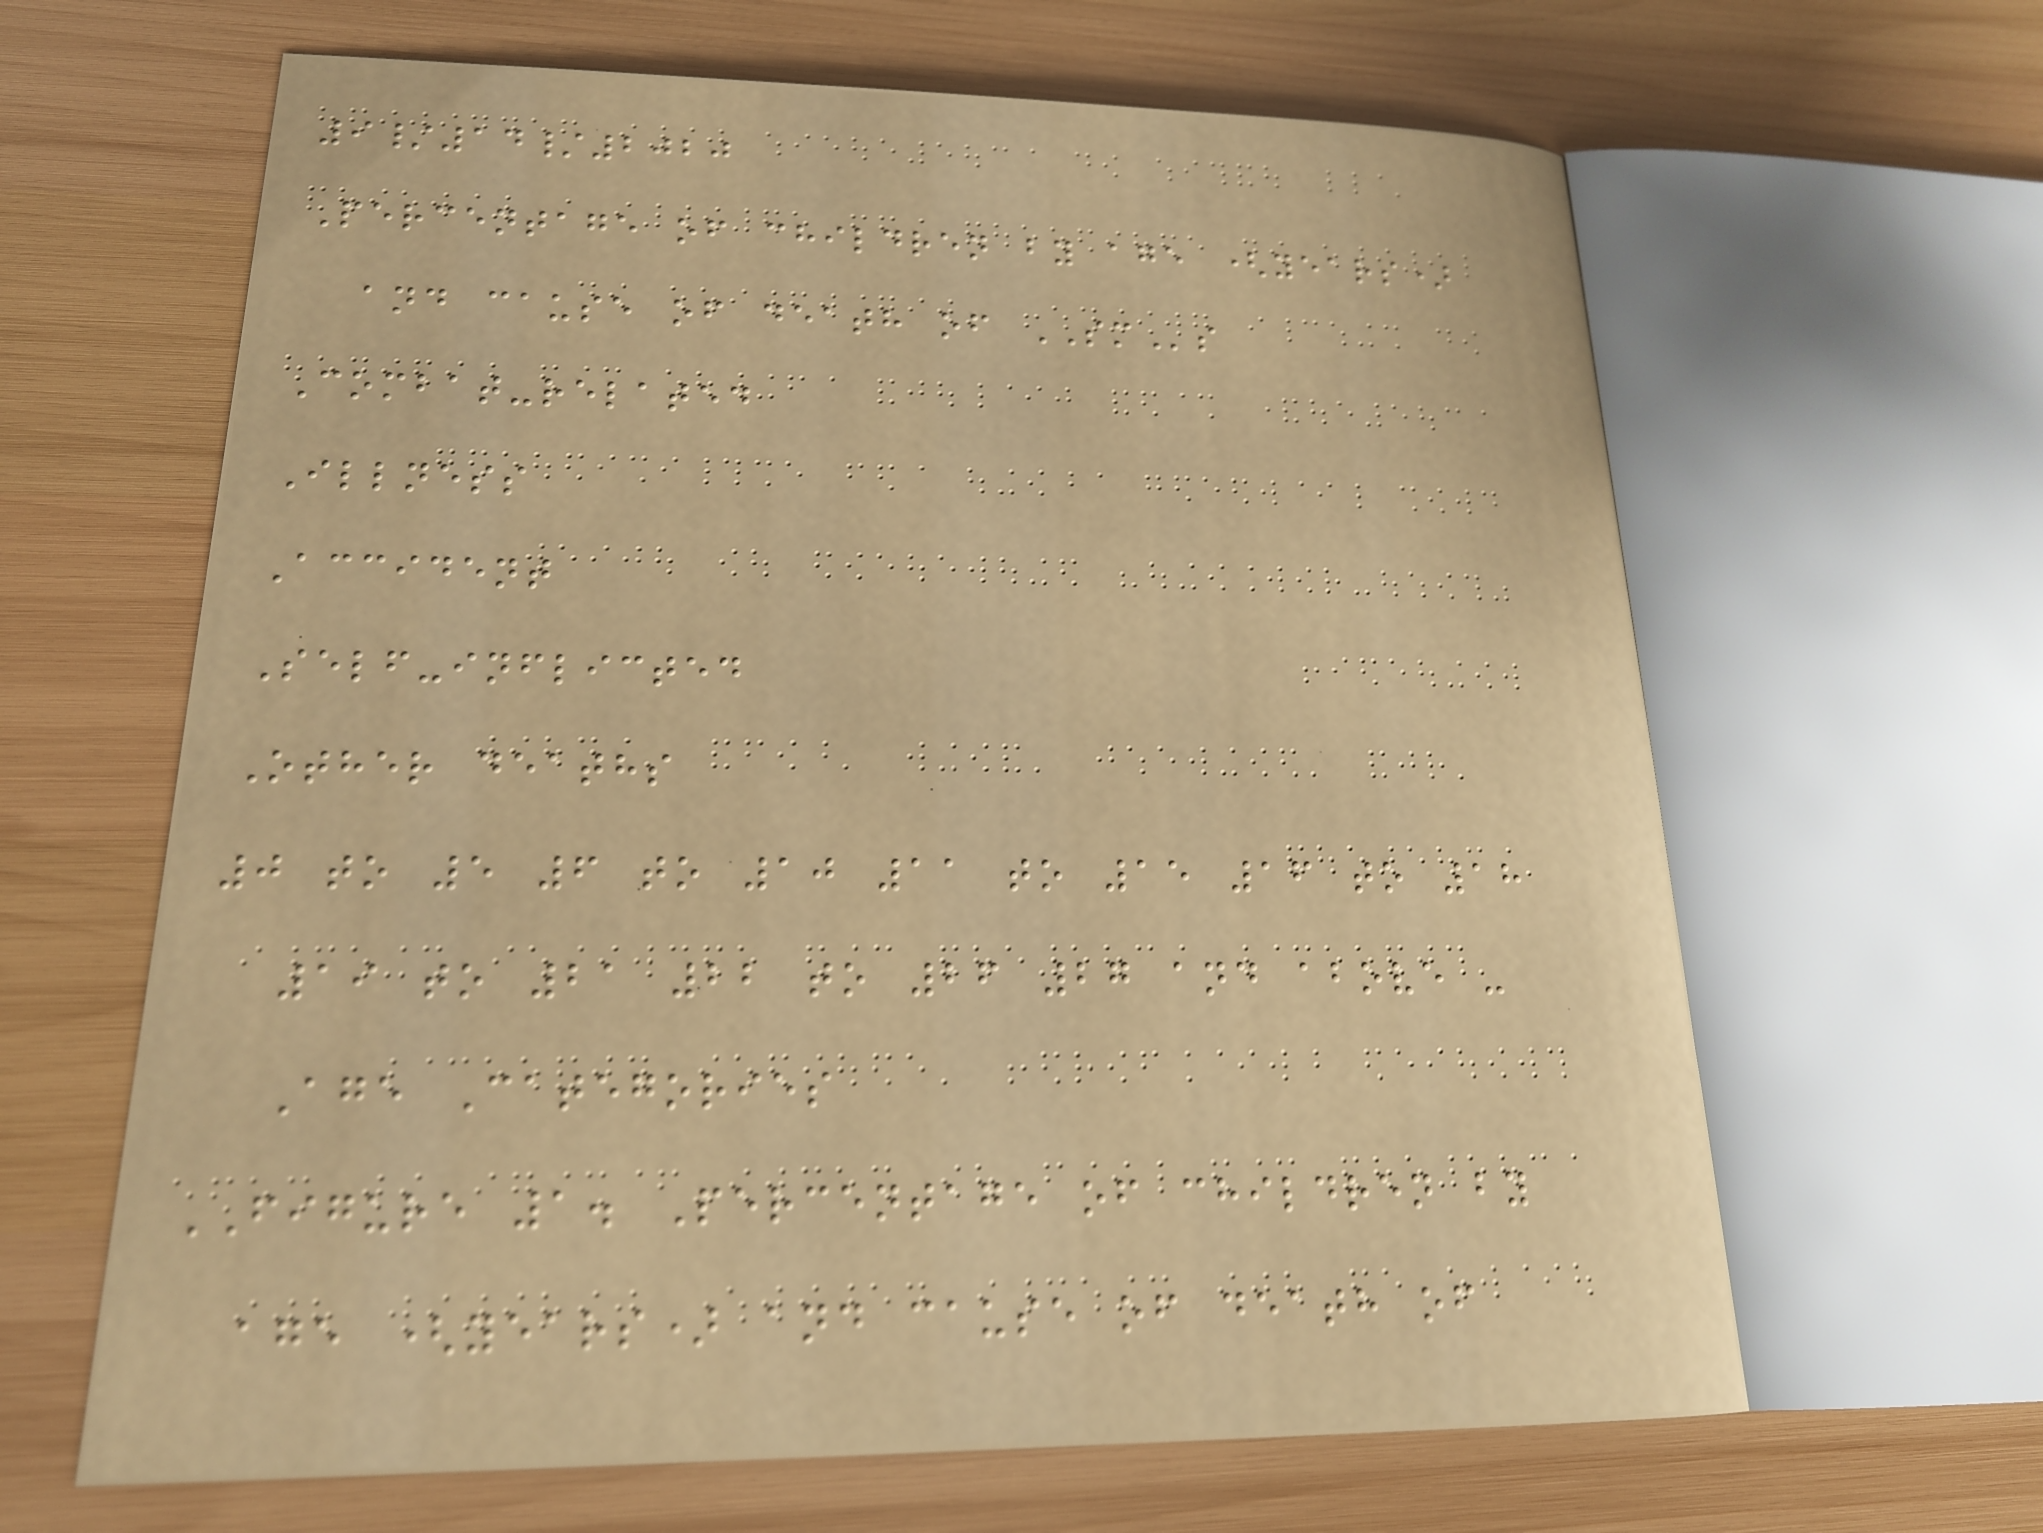9/14/2020
Percentage of children by age (years)
and cause of death of SMs
Combat-related
Illness
Accident
Self-inflicted
Other deaths
0 to 5 6 to 10 11 to 15 16 to 18
19 to 21 22 to 26 27 and above -
Age Categories
FIGURE 1. Percentage of children by
age (years) and cause of death of
